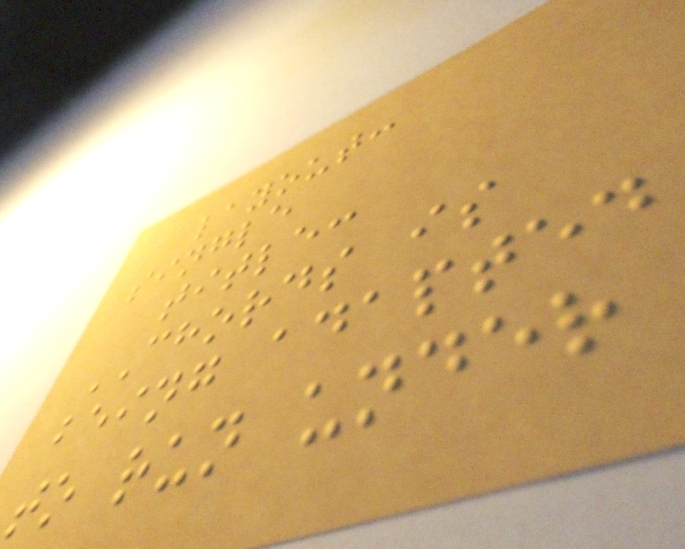layout:
single
title:
CHORDS is
being adapted
to run under
